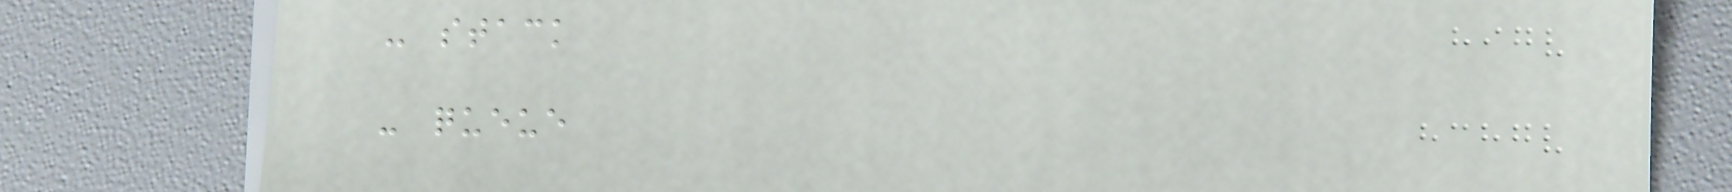- stack
- queue
